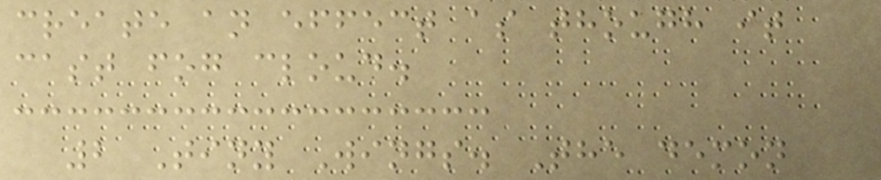create an effect as though it
cast fog cloud.
2 Tiny Wings. The demon
